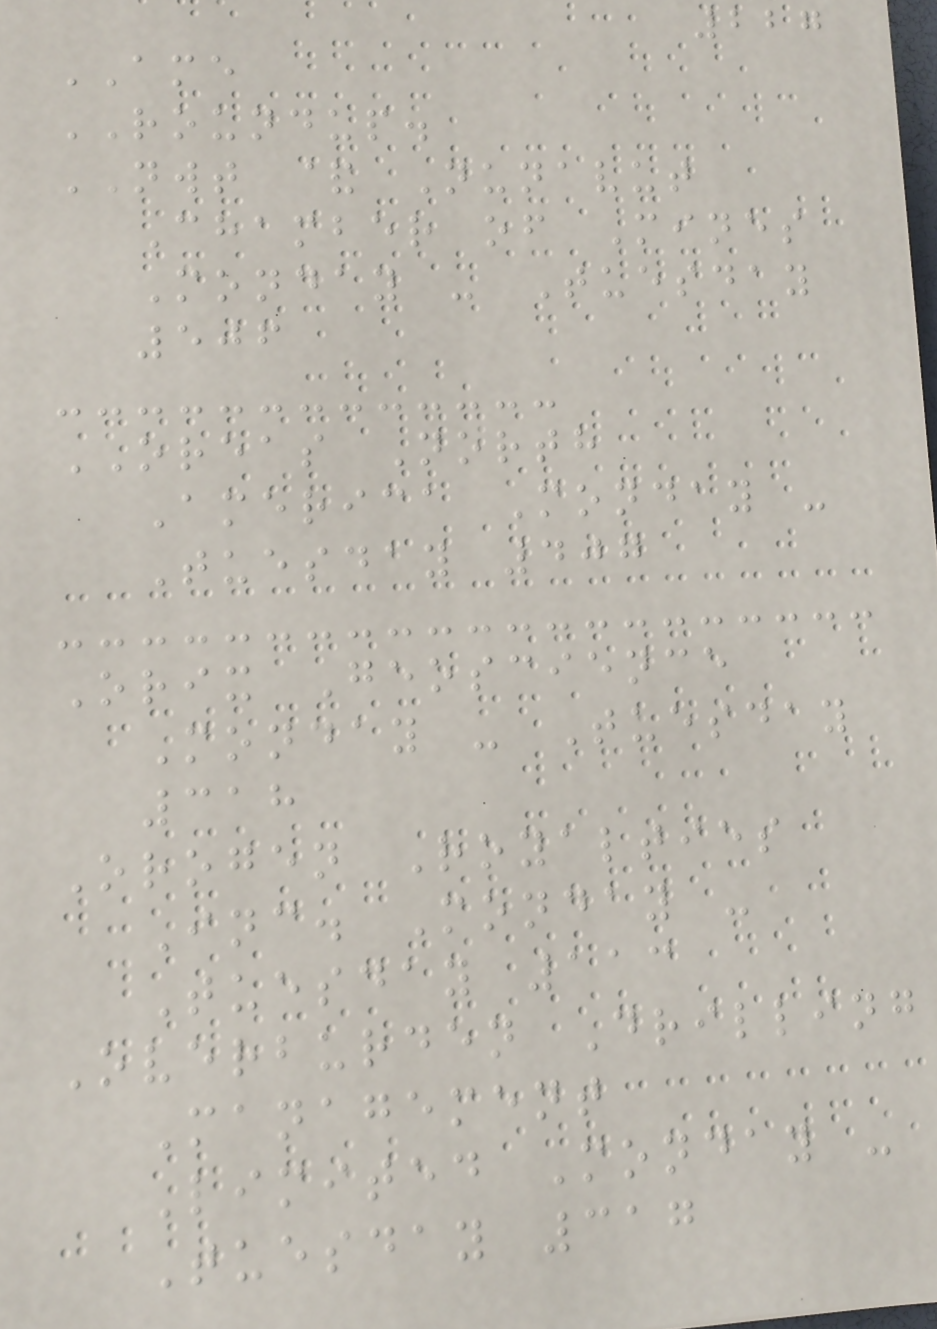227
AME
ROUNDUP.
NWT & Nunavut
Chamber of Mines
Monday - Tuesday
506
OREAS North
America Monday -
Tuesday 407
Orix Geoscience
Monday - Tuesday
318
Orogen Royalties
Inc. Monday -
Tuesday 113
Overburden Drilling
Management
Limited Monday -
Tuesday 317
